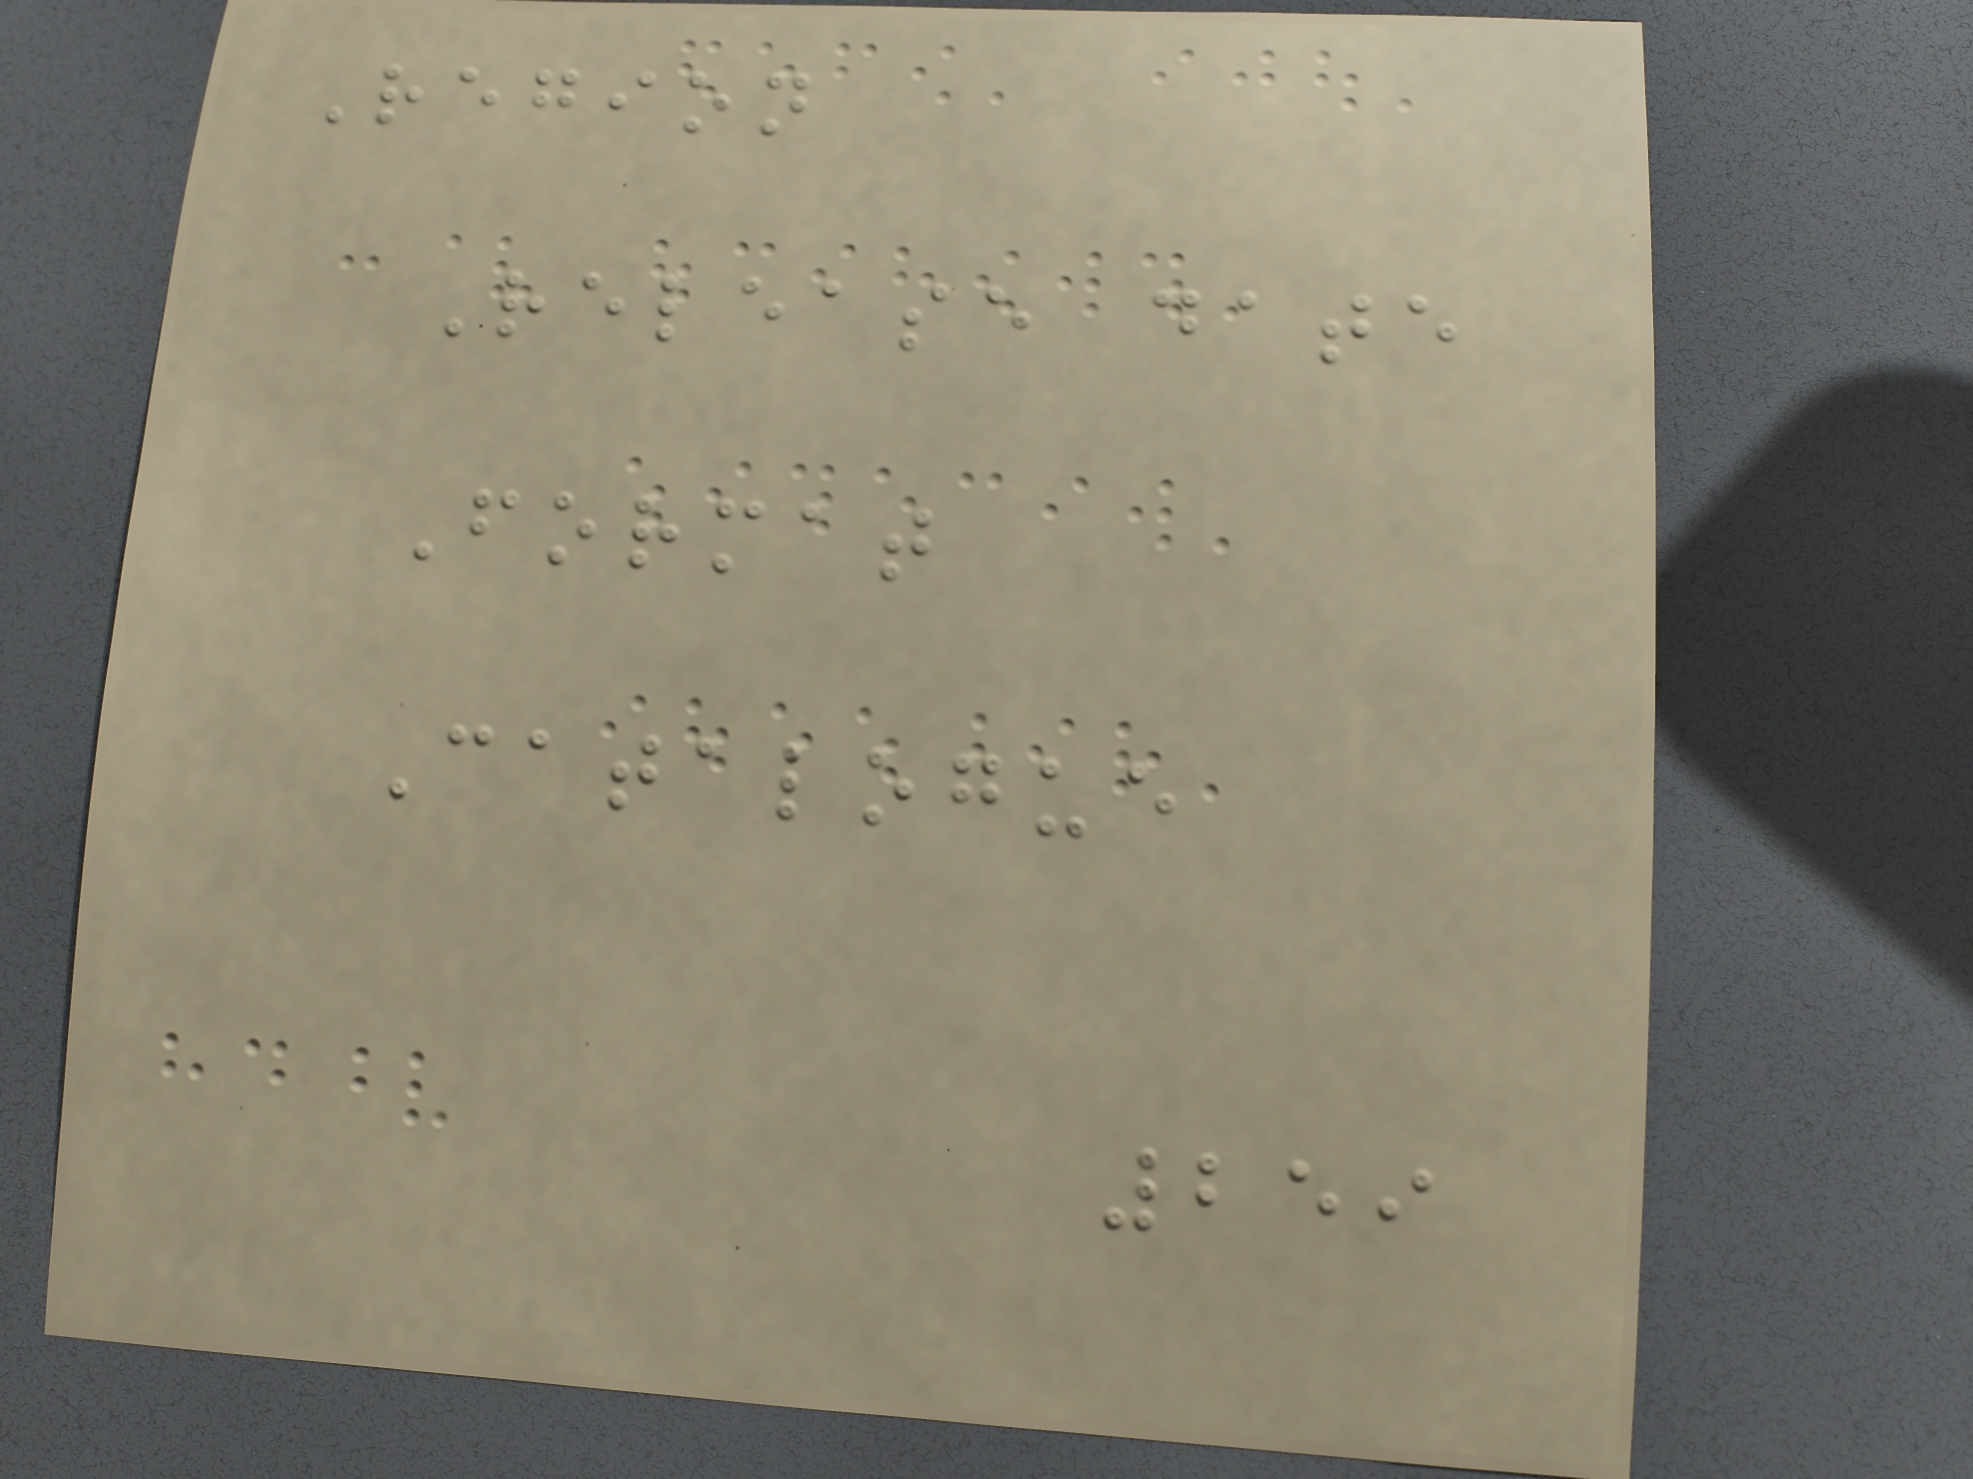Region
Release date
Format
Catalogue
259
